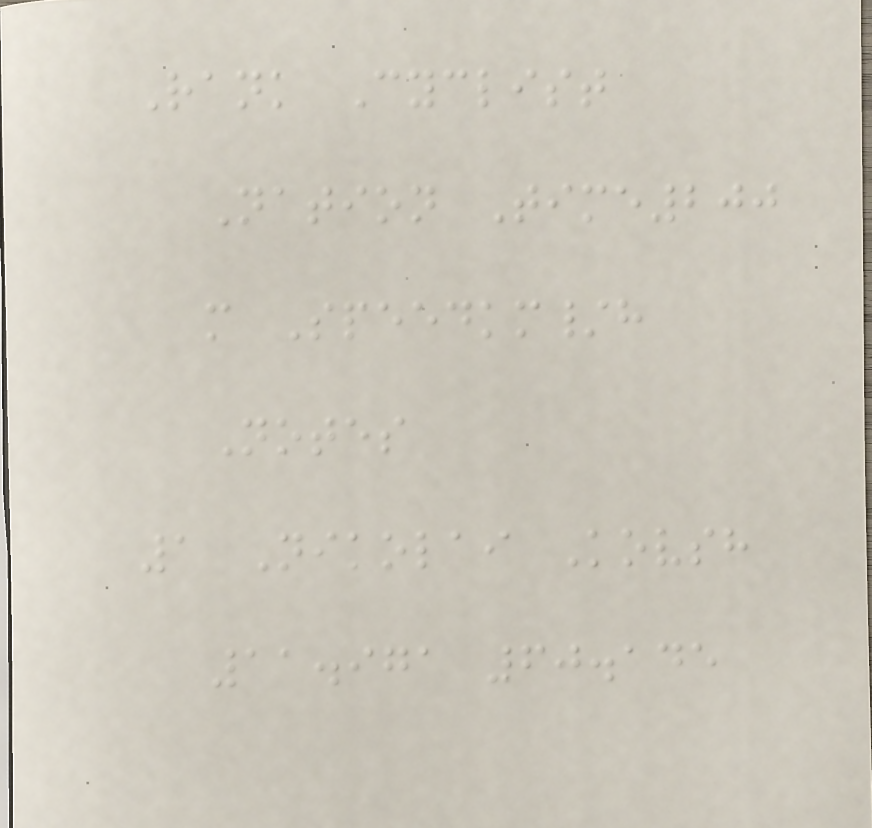Rank Cyclist
Nation Time200
m Speedkm/h
Notes
1 Nikolai Kovsh
11.971 60.145
